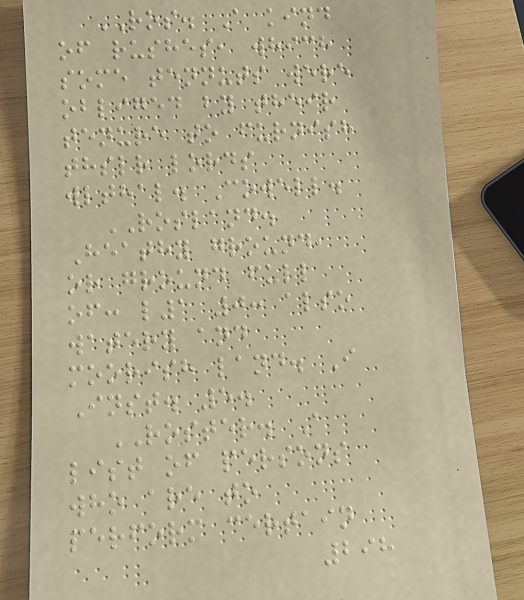ROS. A kind
of rushes, which
some tennuts were
obliged by their
tenure to furnish
thslr lords
wlthal. Cowell.
ROSLAND.
Heathy ground,
or ground full
of: l1 0: also
watery and
moorish land. I
Inst. 5.
ROSTER. A
list of persons
who are to
perform certain
298
